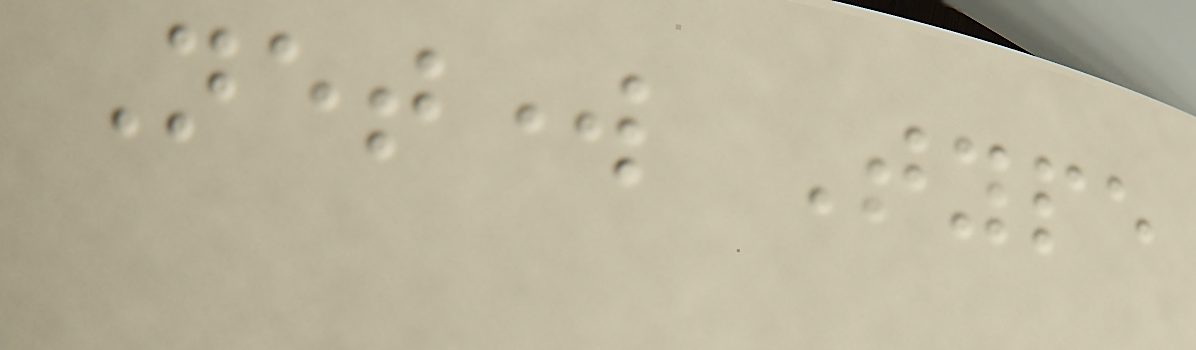Network Type
